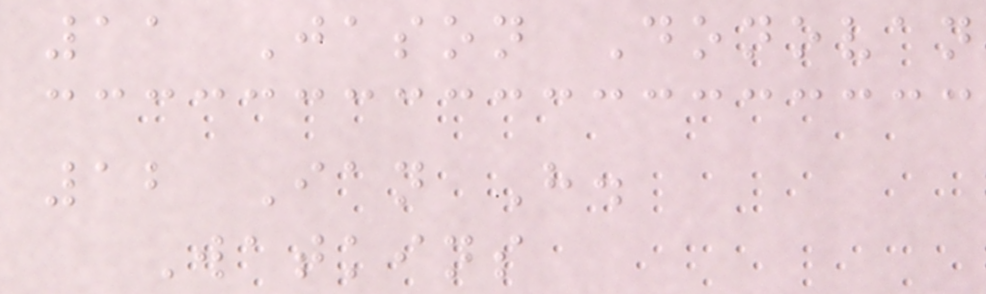11 Jason Donovan
12 Ian H.
Watkins
